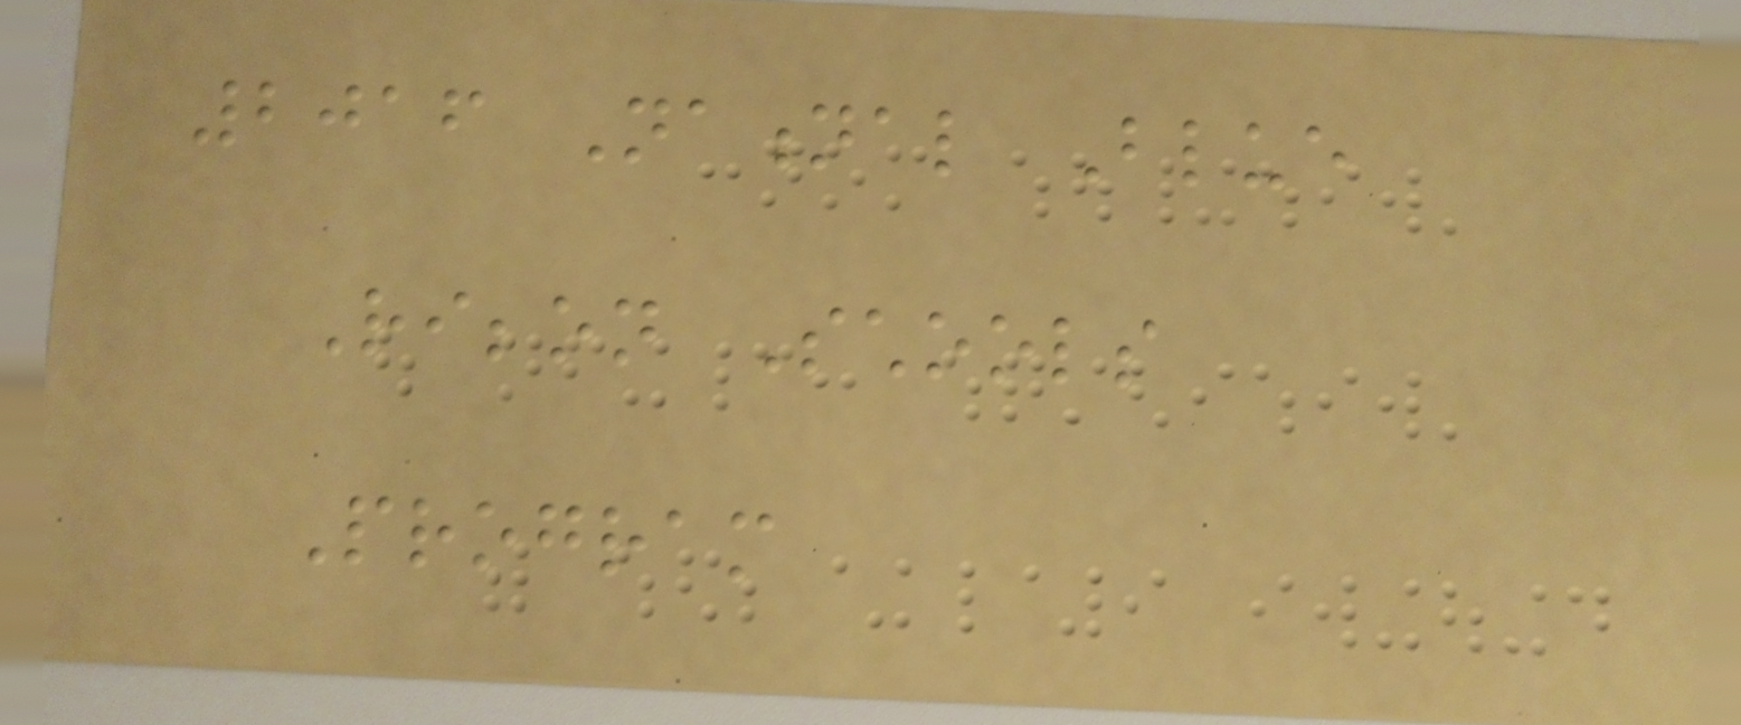2016 National Blue
Ribbon Schools
Program
